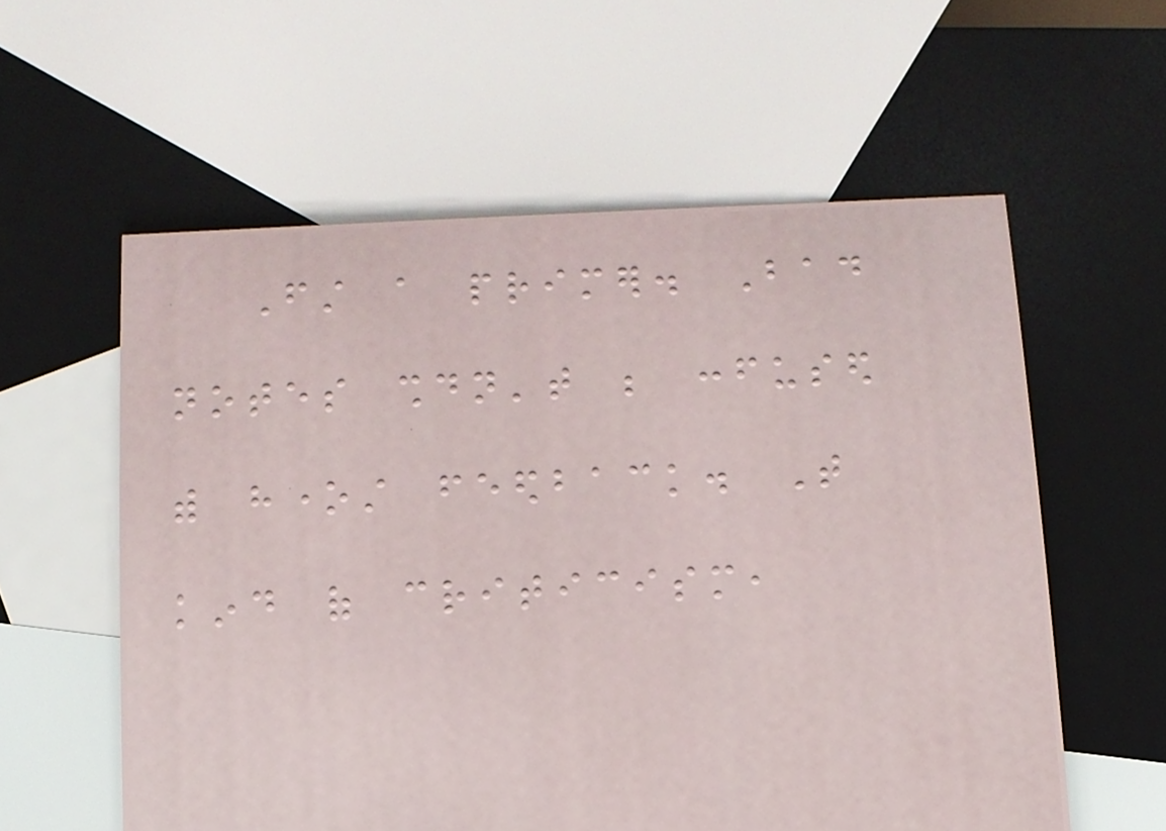First a primer. Bad
notes shouldn't be confused
with honest feedback. That
kind of criticism,
